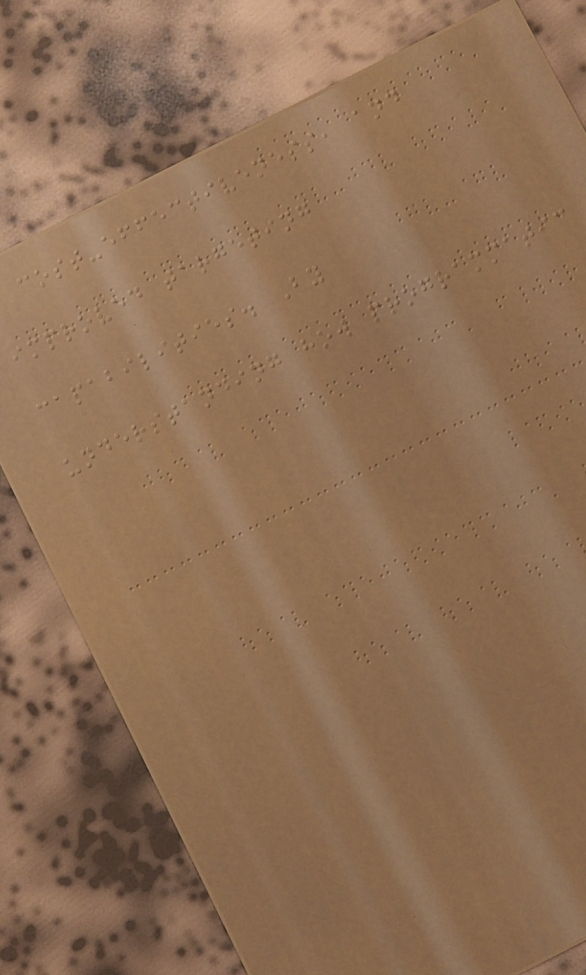cost-effectiveness, and
improved targeting
capabilities. By
understanding how programmatic
